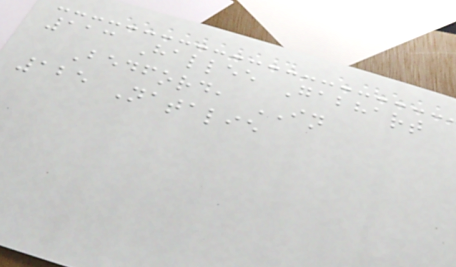113 Hallee Gabhart
Bedford, IN
125 Natalie
